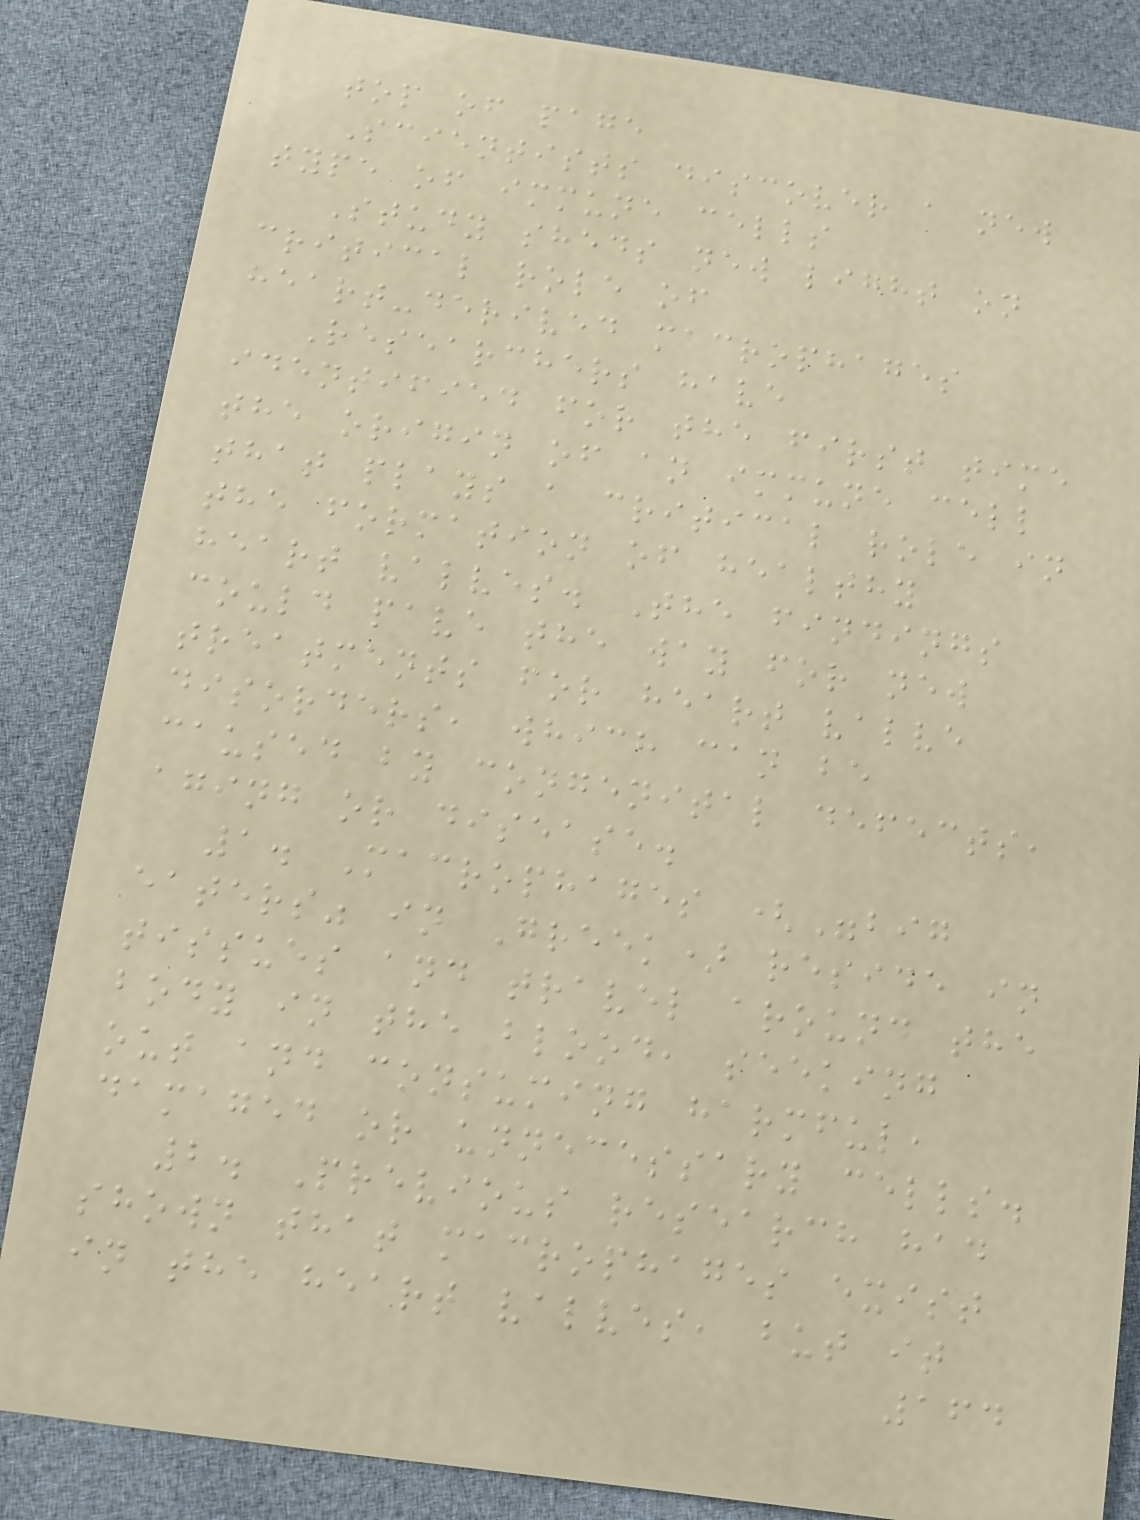top of page
Scientists discover a new
type of immune cells
Study sheds new light on
critical role of
heart-derived macrophages
Researchers have
identified for the first time
the origin of an immune cell
that plays a critical role in
the formation of healthy
heart valves. The findings
could pave the way for new
treatments for heart valve
disorders, which can be
caused by congenital defects,
aging or disease.
1. Macrophages ("big
eaters" in Greek) reside in
tissues and travel around the
body in the blood, seeking
out and consuming harmful,
damaged or unnecessary cells.
2. Previous research had
shown that macrophages exist
in the heart valves, but it
164
